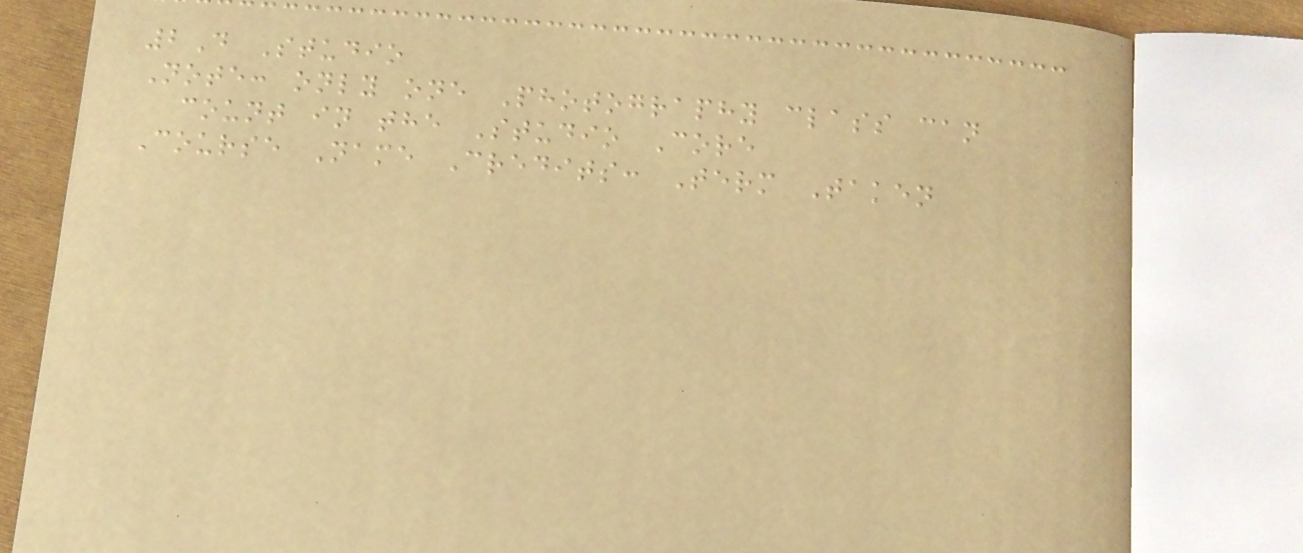2D Studio
Note: only one Photography class can
count in the Studio Core
Course Name Credits: Term Taken
